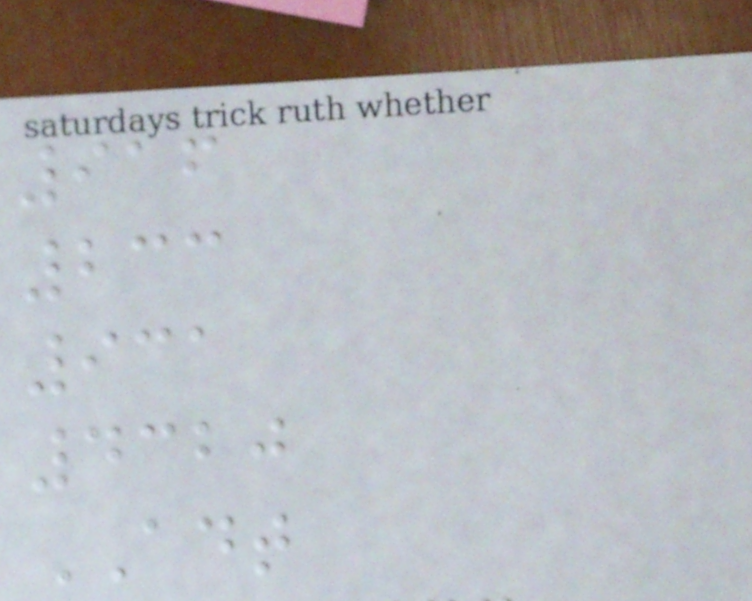916
233
931
4320
ADT
